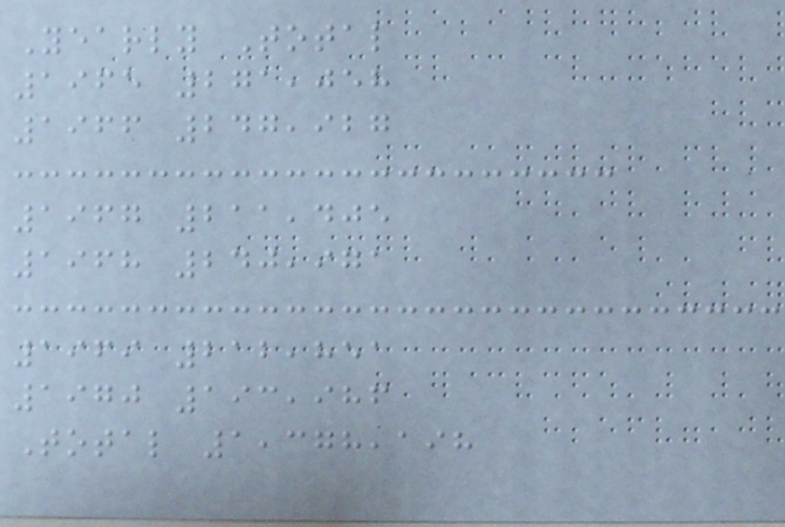Yearly Total
1965 271,058
1966 247,927
1967 211,405
1968 240,971
1969 212,851
1970 193,986
Total 1,378,198
